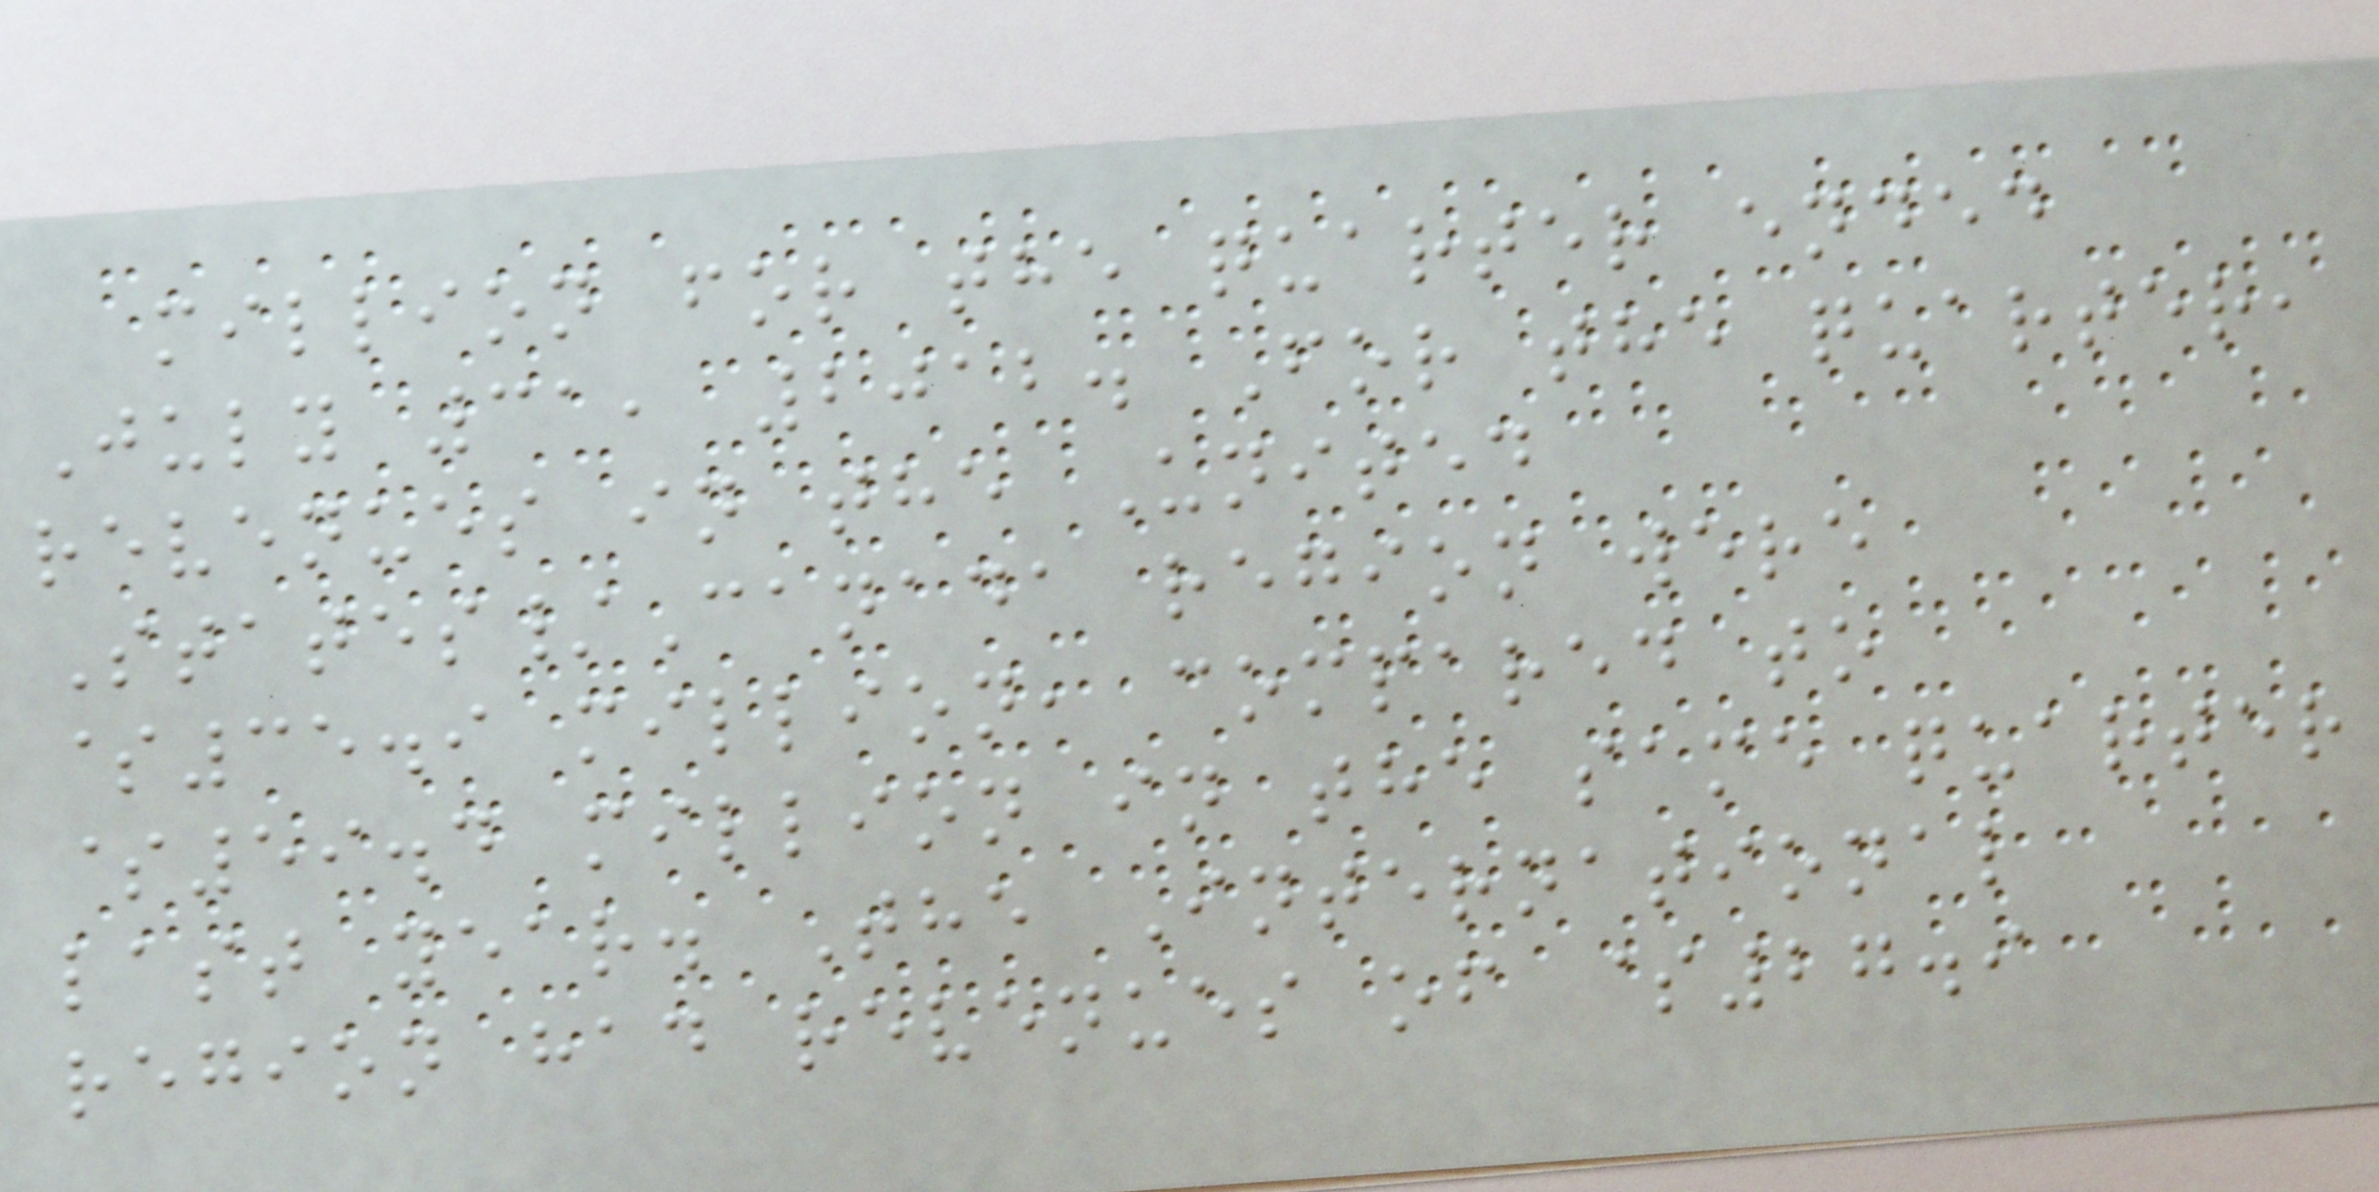million for the quarter ended
July 31, 2012. For the quarter,
revenues in the United
States/Canada region were
$35.9 million, compared to
$59.4 million in the same quarter
last year. The International
region had revenues of $27.9
